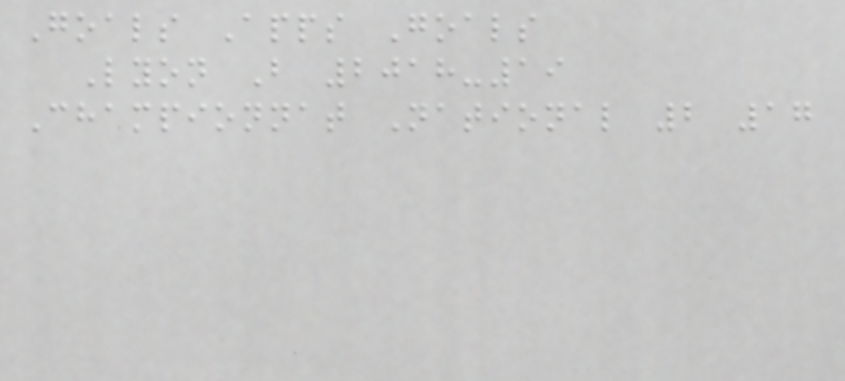Goals Apps Goals
Lyon B 2018-19
Championnat National 2 17
